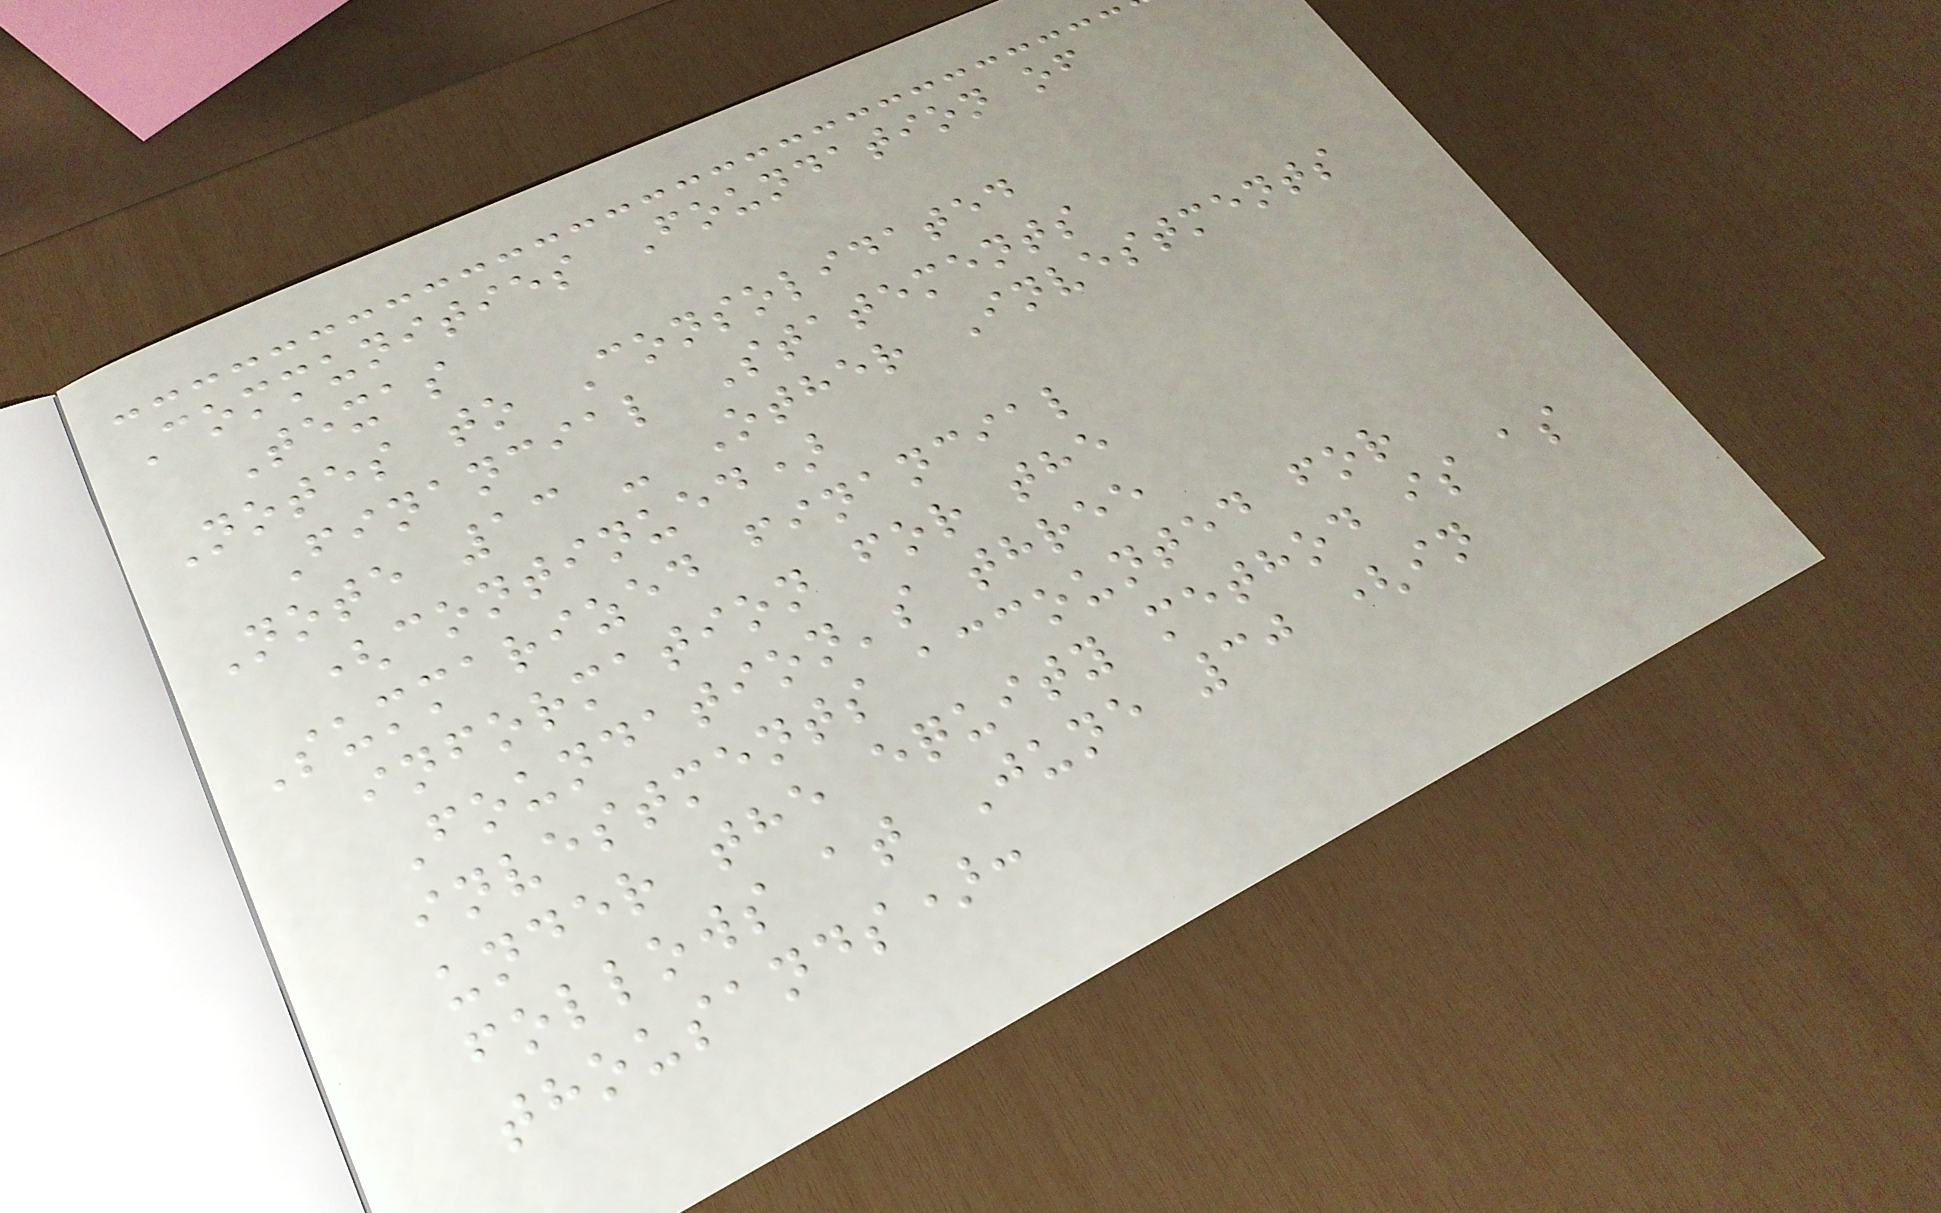Communities Foundation of
Texas
Notes to Consolidated
Financial Statements
Note 13 - Other Investments
(continued)
Summarized financial
information for the
Foundation's three
investments accounted for
under the equity method is as
follows at June 30 (in
thousands):
